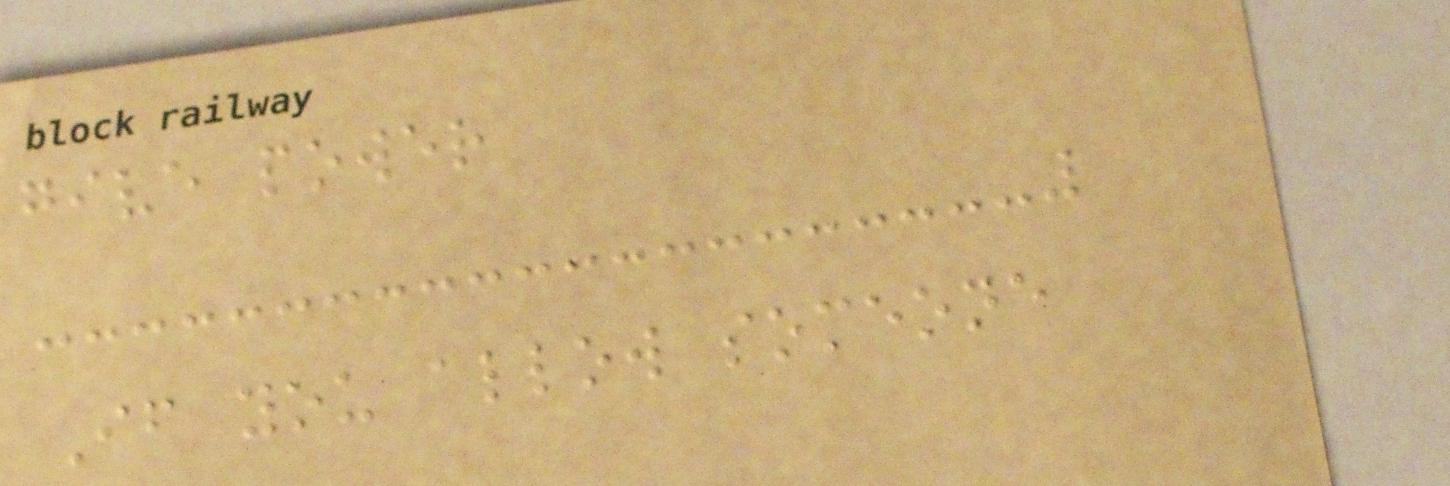give power
If you allow someone
